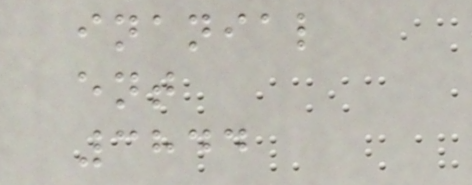inanial
ent
3844
